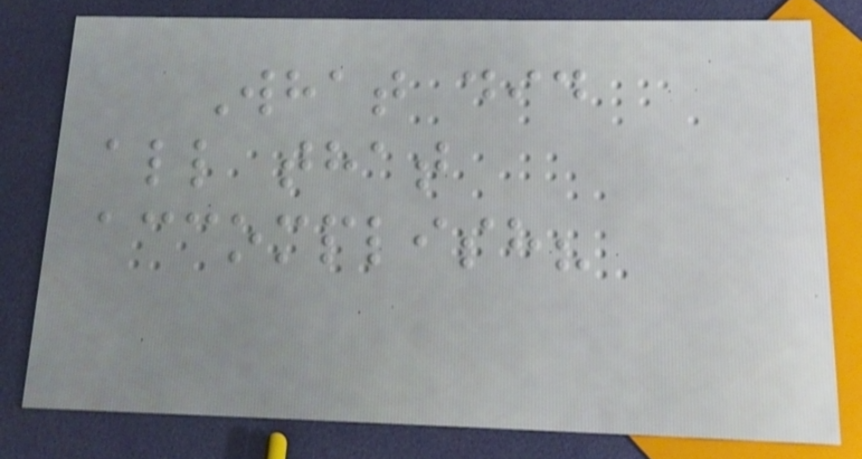What did
all that
accomplish?
